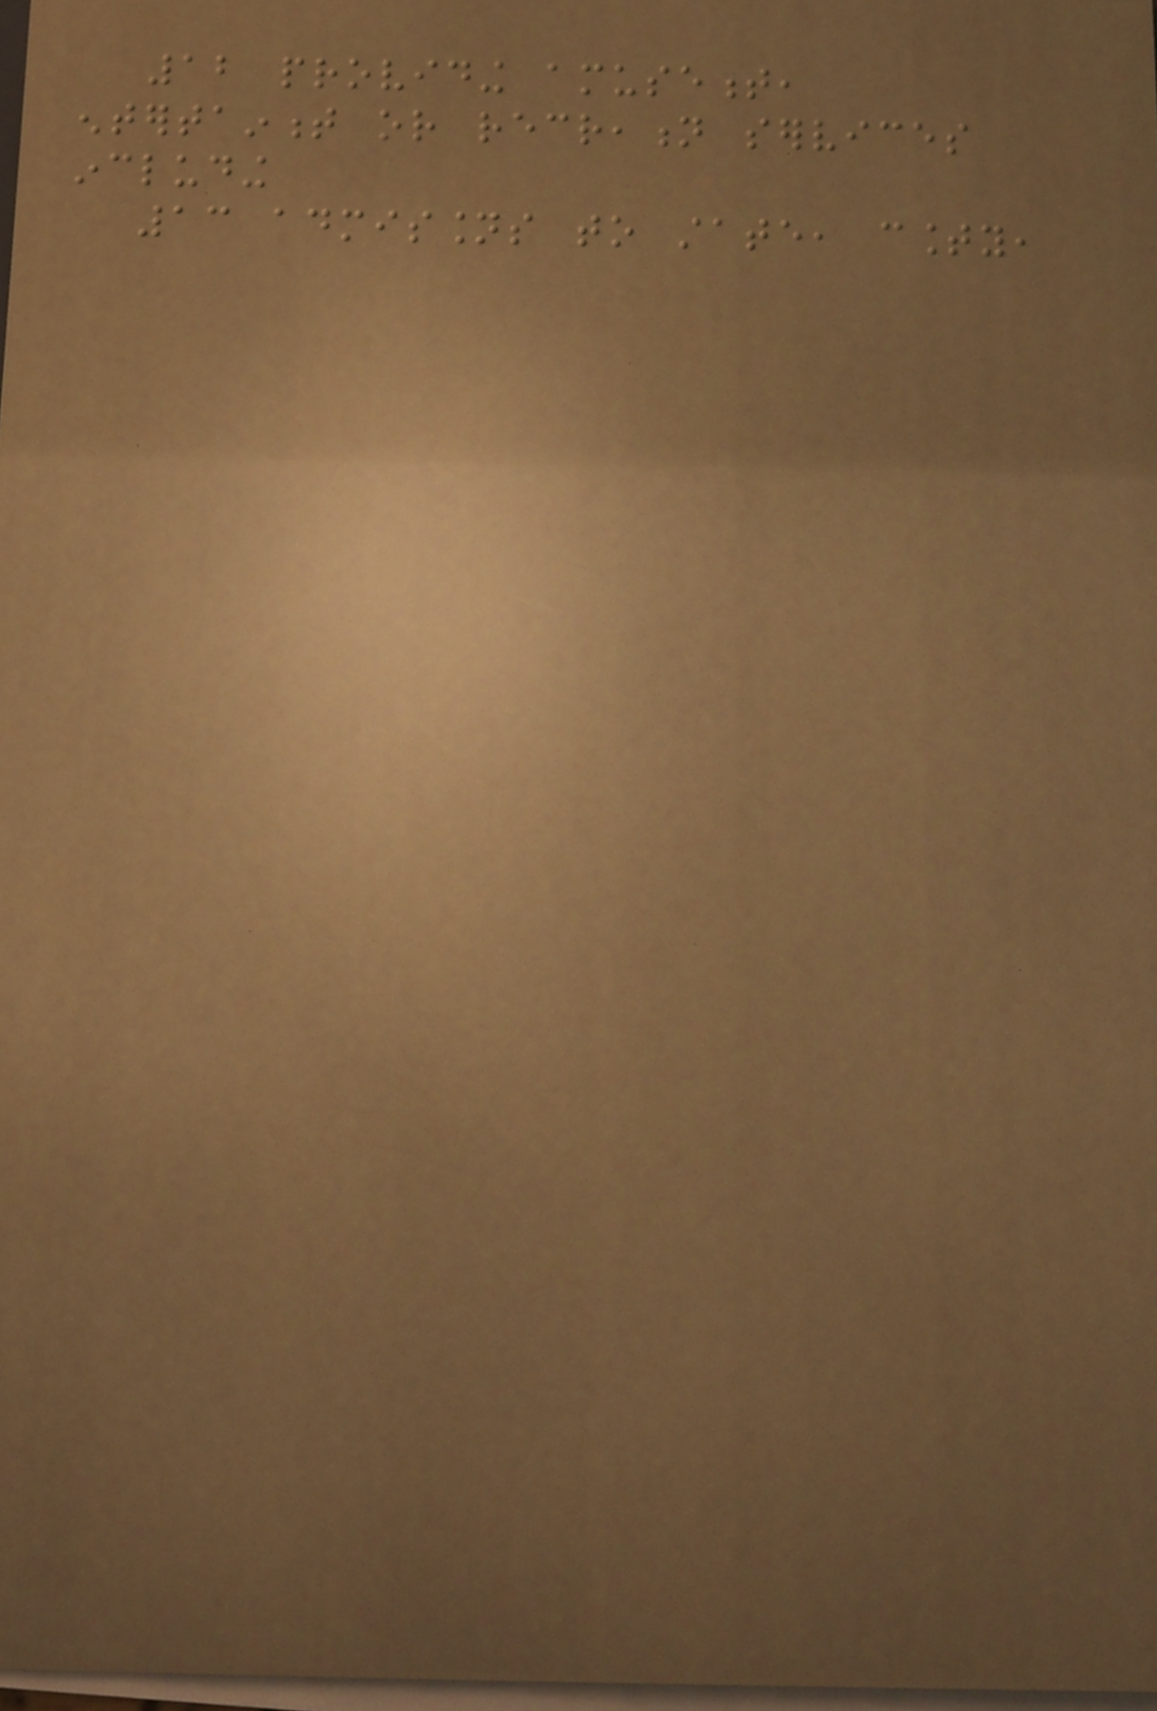12 providing amusement,
entertainment or recreation services
including
13 admissions to state, county,
